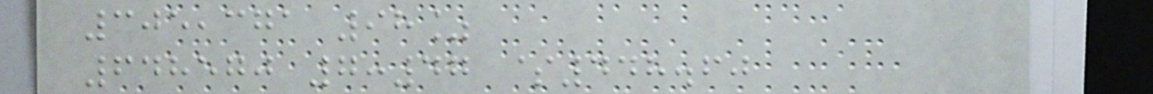305,371 98%
648570 7:47 $448.60
